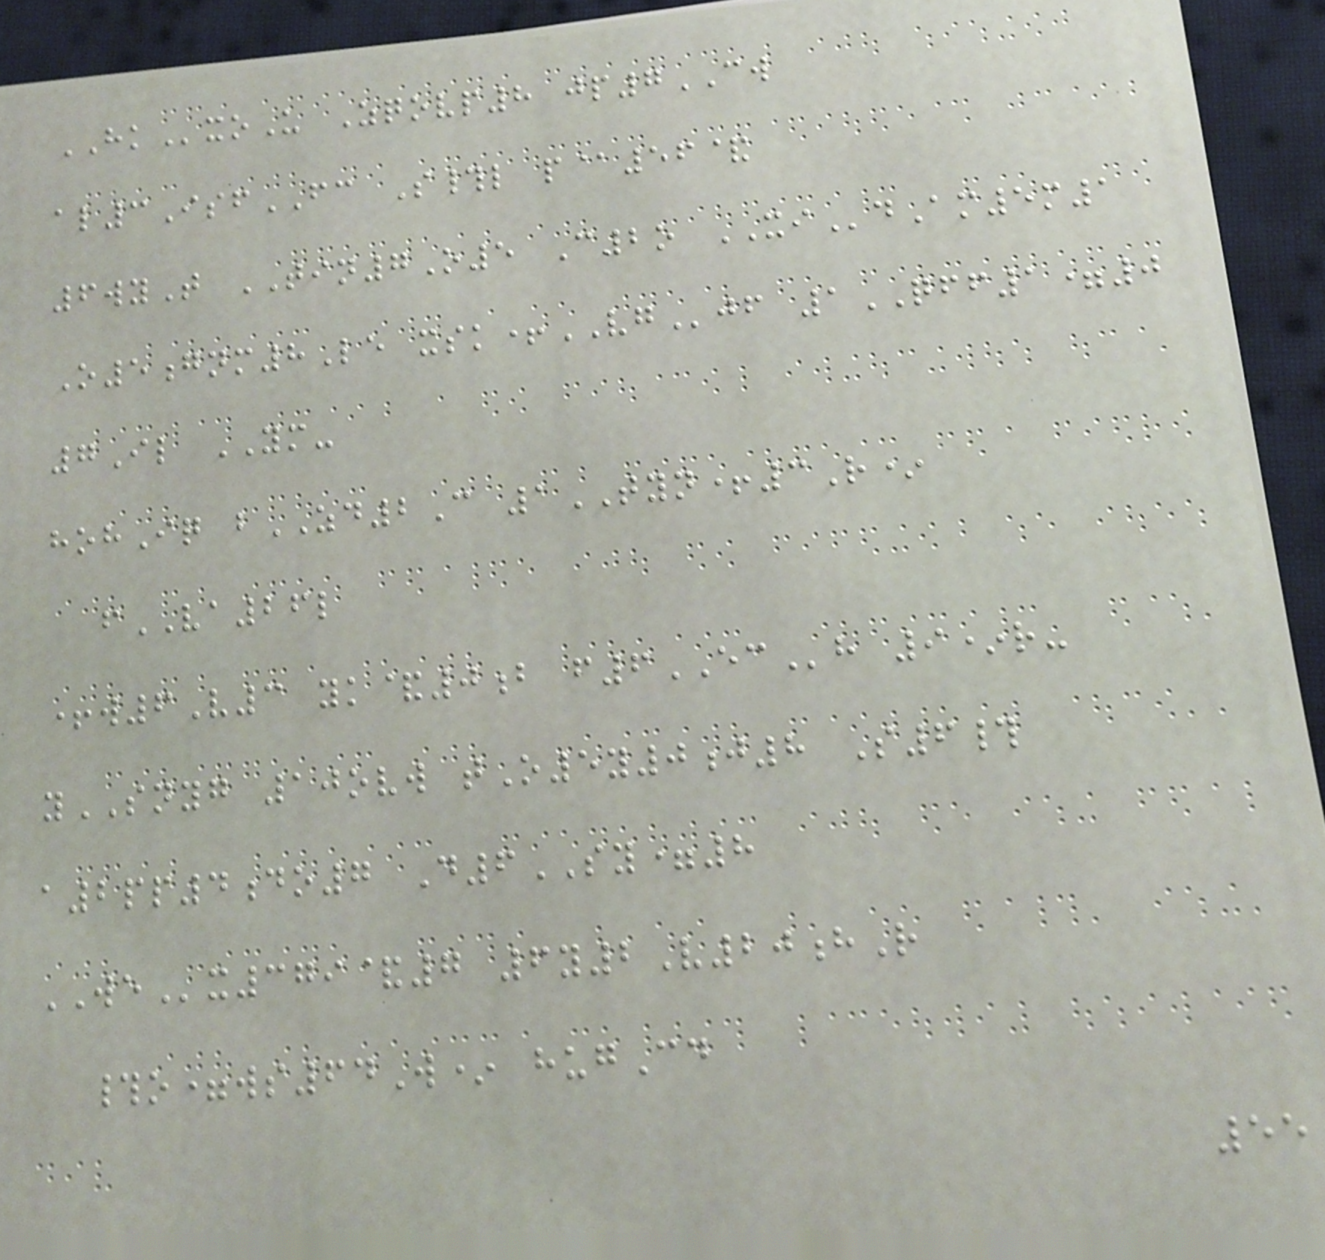HKxoU Zqovp8 jp7CW
al3IsfFC S#l p@56&
6wyT TIN7O5 C2o XIdAm5m1
O5gnm8Le xsk+VGjf 1QFF1=0
7Il YM-
hohIq bZD2C 1TYN+3R*
fVA26l
+w6V3 yk&0b f6ECh 9*r-
ySNYG 10ovw tO5y0j8 S6#
a2pp4do7 D6SY=8
WEx379&7 6y2V20hR
#o=ws64W* hugCd
55
